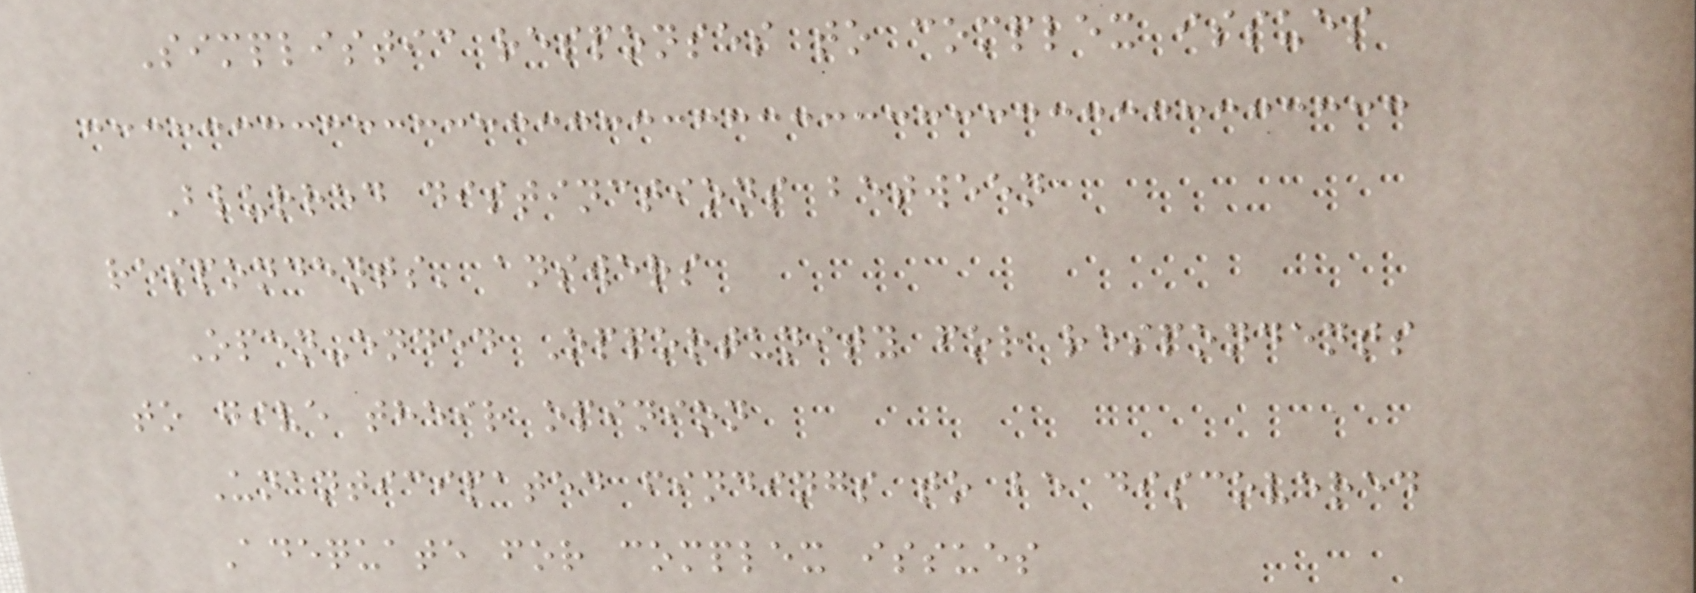Simplistic responses to complex issues
Blurred distinctions between
respondents' answers
Open-ended Opportunity for respondents
to give their opinion
Unanticipated findings to be discovered
Adequate for complex issues
